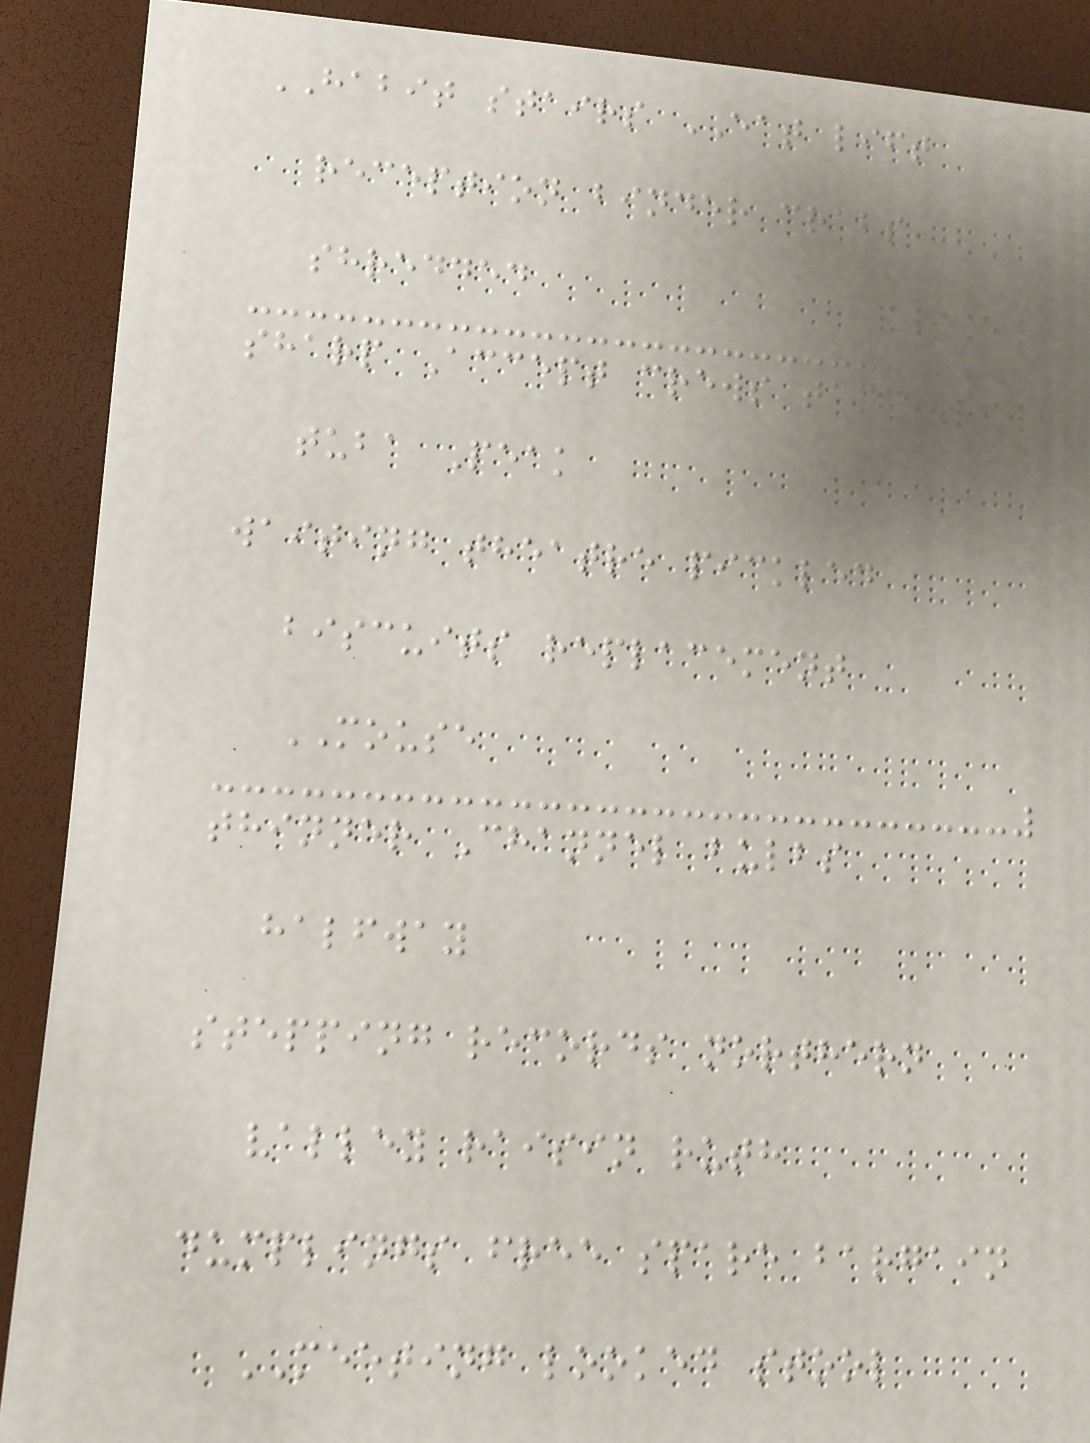HABIT stairs EAT lift
reception binder crabs
shredded
sharp Accept crews tanner
tuba Peak
waiting theatre pickled
biscuits replacement
MOUSE
thinner Channel bulbs
halfway
stepping records northern
valley raisin ruth
dumplings free spare bargain
MEETING looked stool
